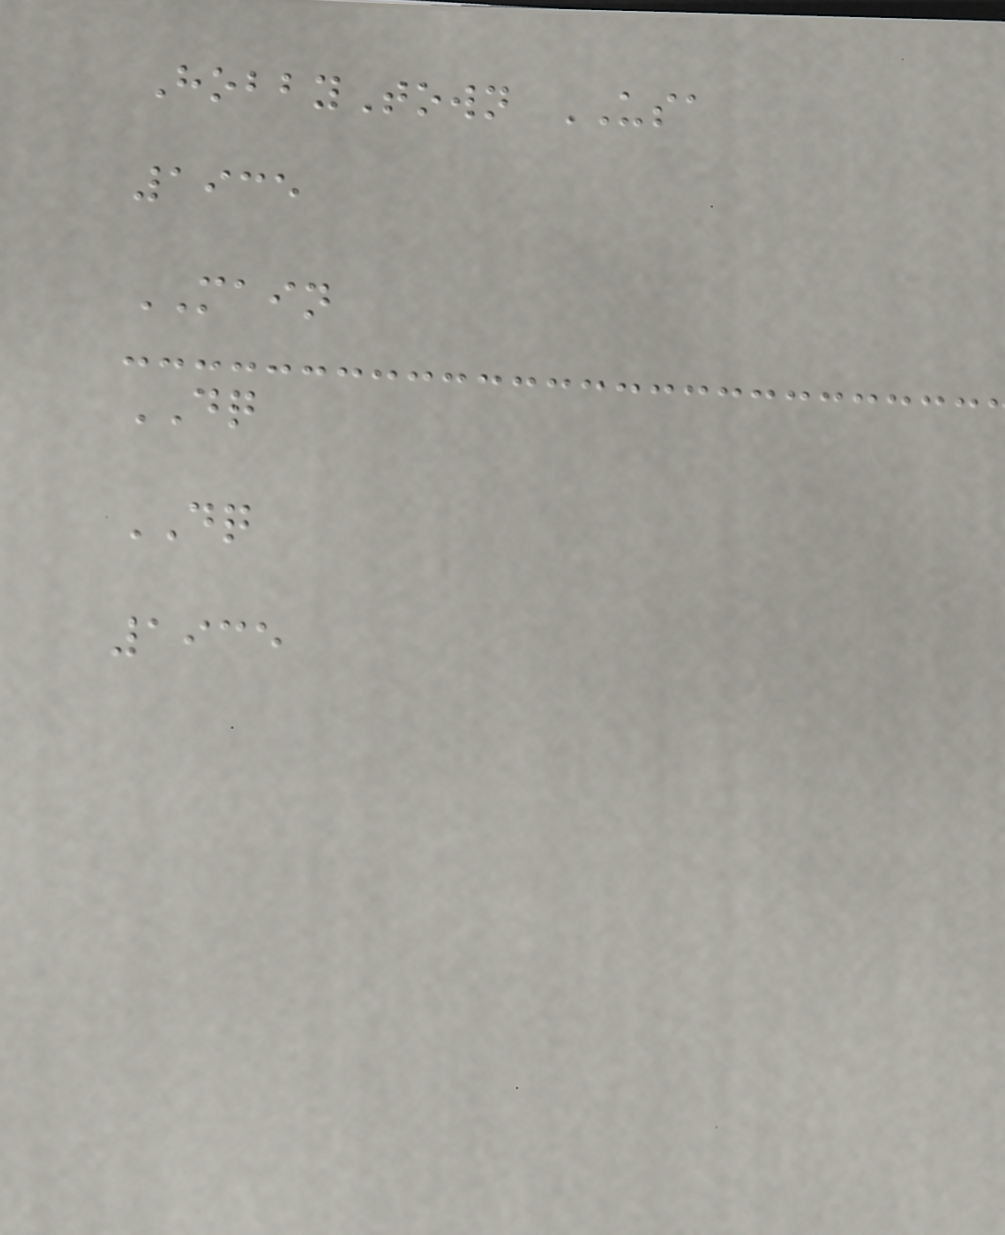HobbyTown USA
1935
MAIN
DQ
DQ
1935
